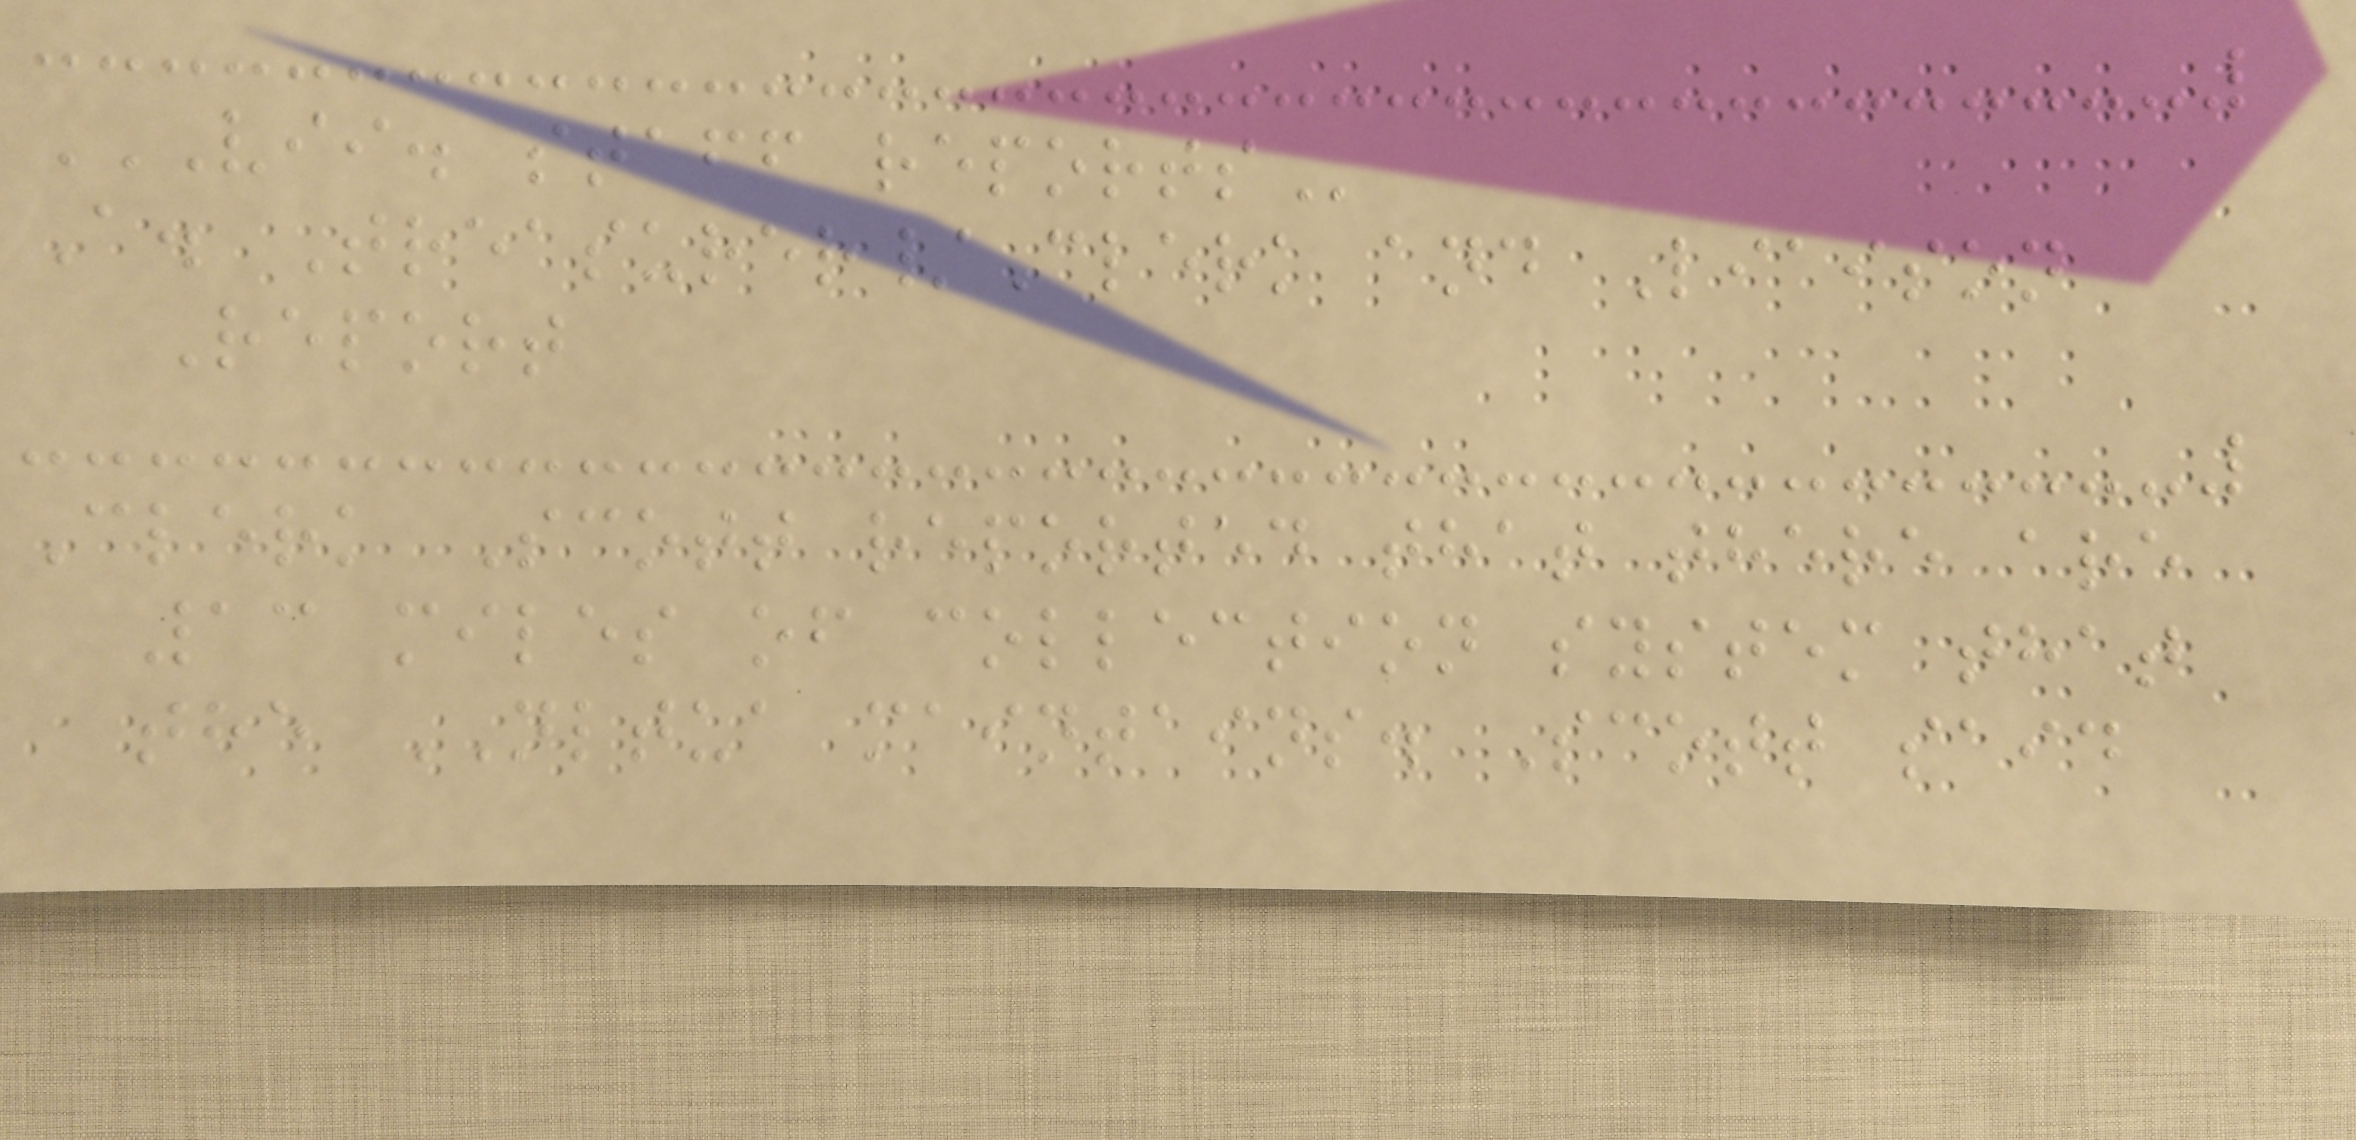VII. STAFF REPORTS
A. Treasurer/Clerk and Liaison
Report
Clerk Scott reported that there are
13 miles of collection system that
the NLTUA maintains. Scott said
